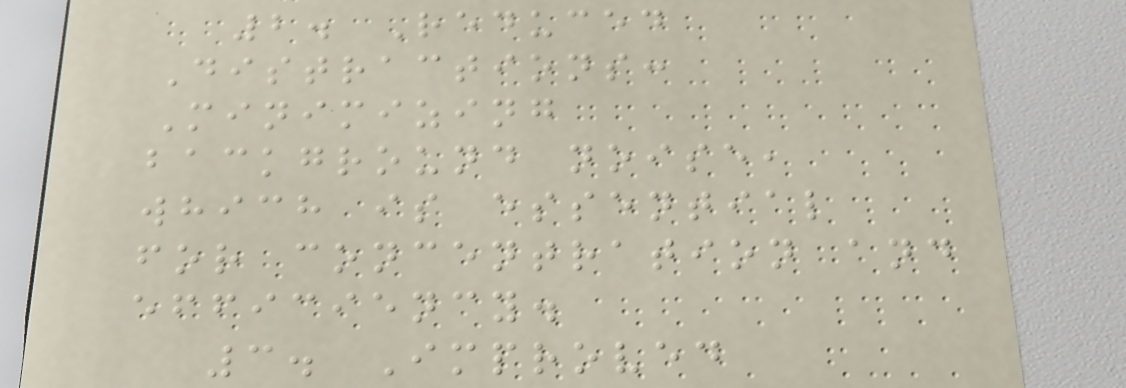2. Reduced
Distractions:
Minimizing
background noise,
which is essential
for concentration and
efficiency.
3. Improved
